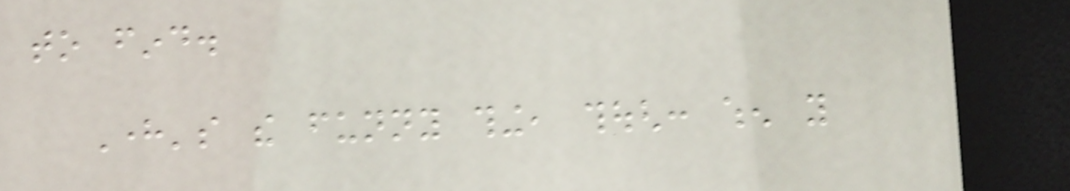to find.
Here's the funny thing, though: when you
